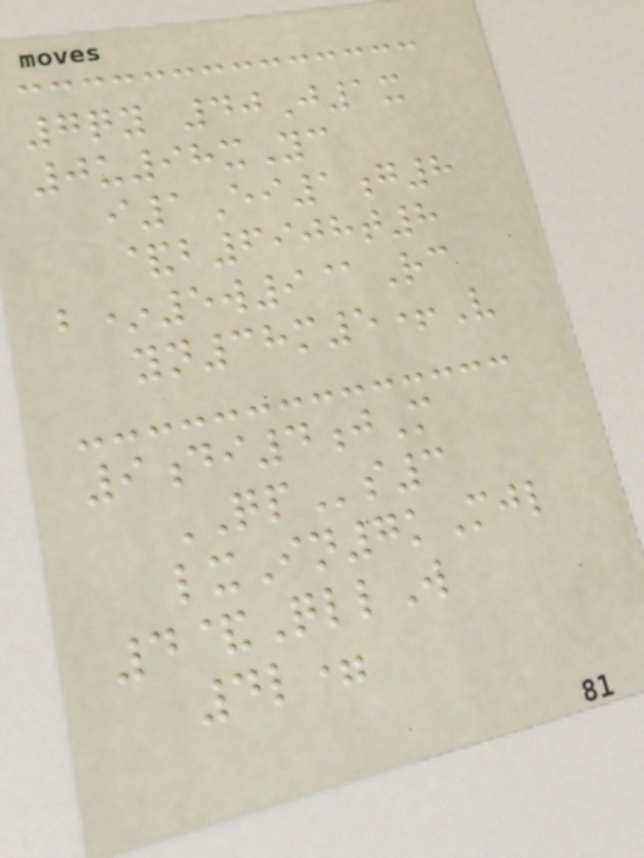7qy 40J1x
0u98xYc
i1Ei1g8
&b6908t8
b*5w9@Rc
yn38m5+V
9di4jM
QPs3
lxIn7kMjl
4&QllW
4l=
